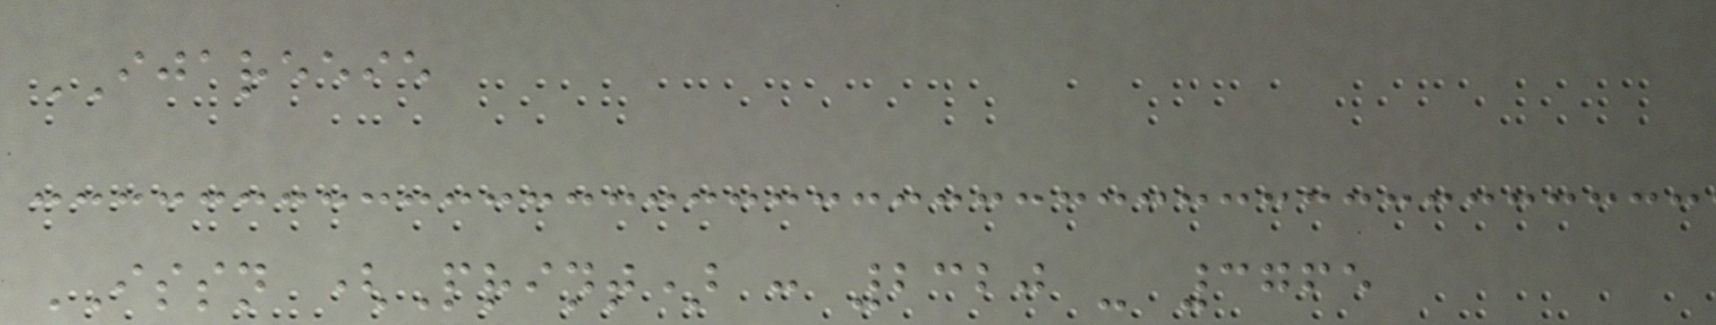IJAREEIE
ISSN (Print) : 2320 - 3765
